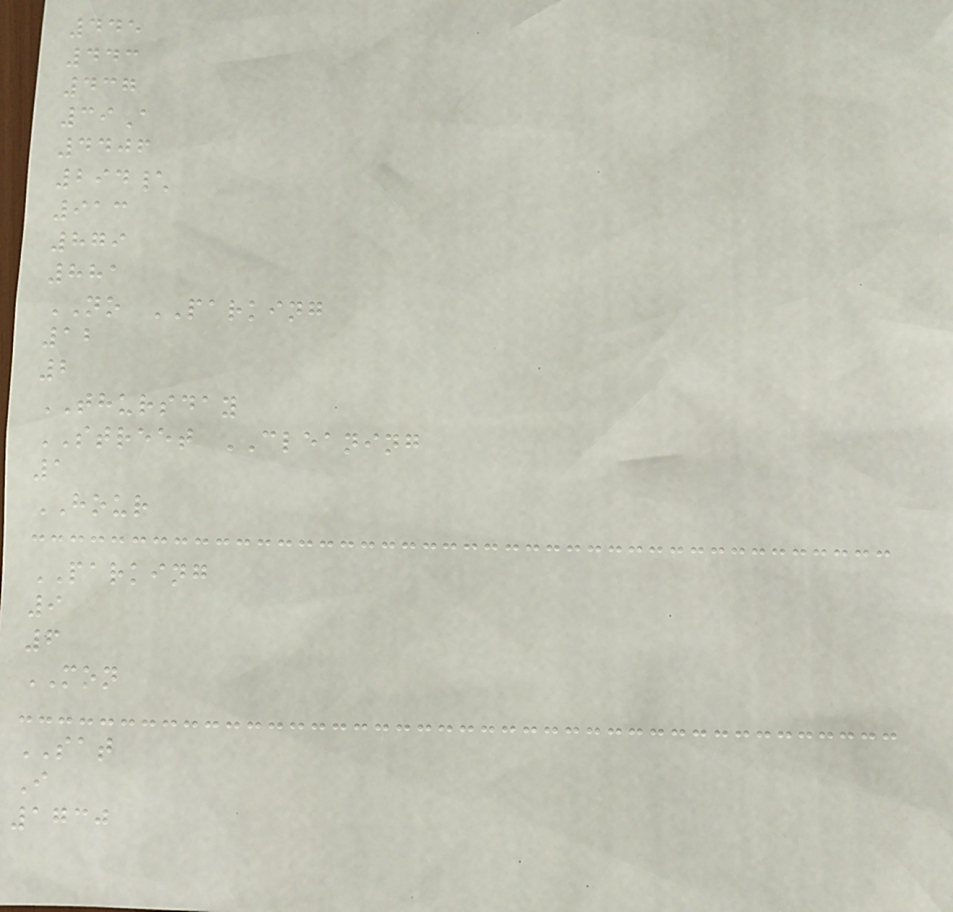445
443
437
39A
4406
294\
913
879
881
NO PARKING
12
2
THURSDAY
STREET CLEANING
1
HOUR
PARKING
9
6
MON
SAT
I
1730
